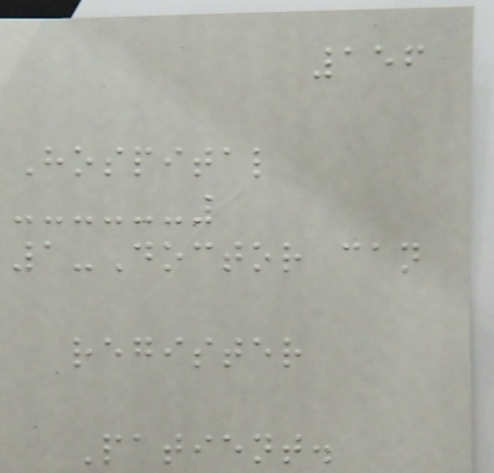156
Hospital
1-Doctor can
register
Patient.
